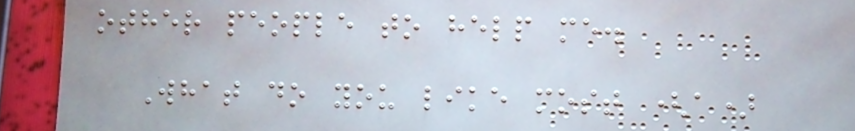other people to help me.
What do you like most (a)
